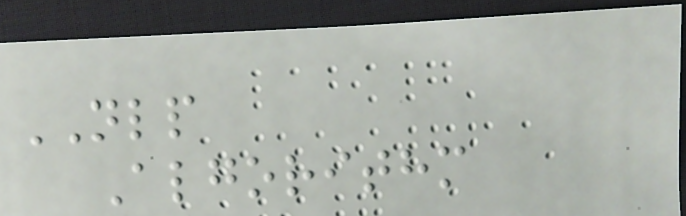NLP
Algorithm
